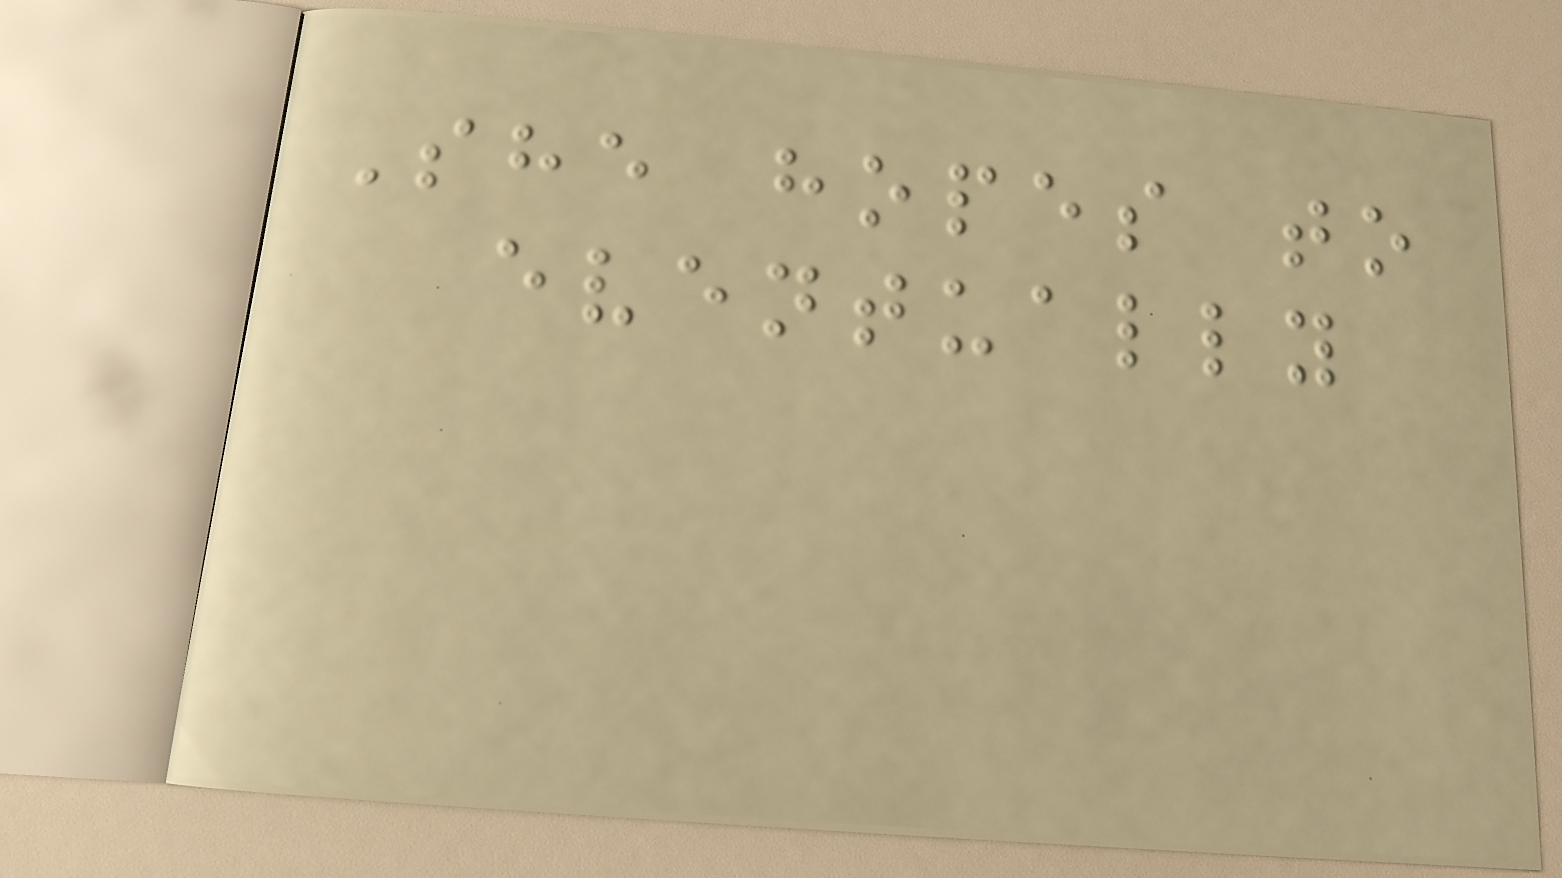She hopes to
eventually
